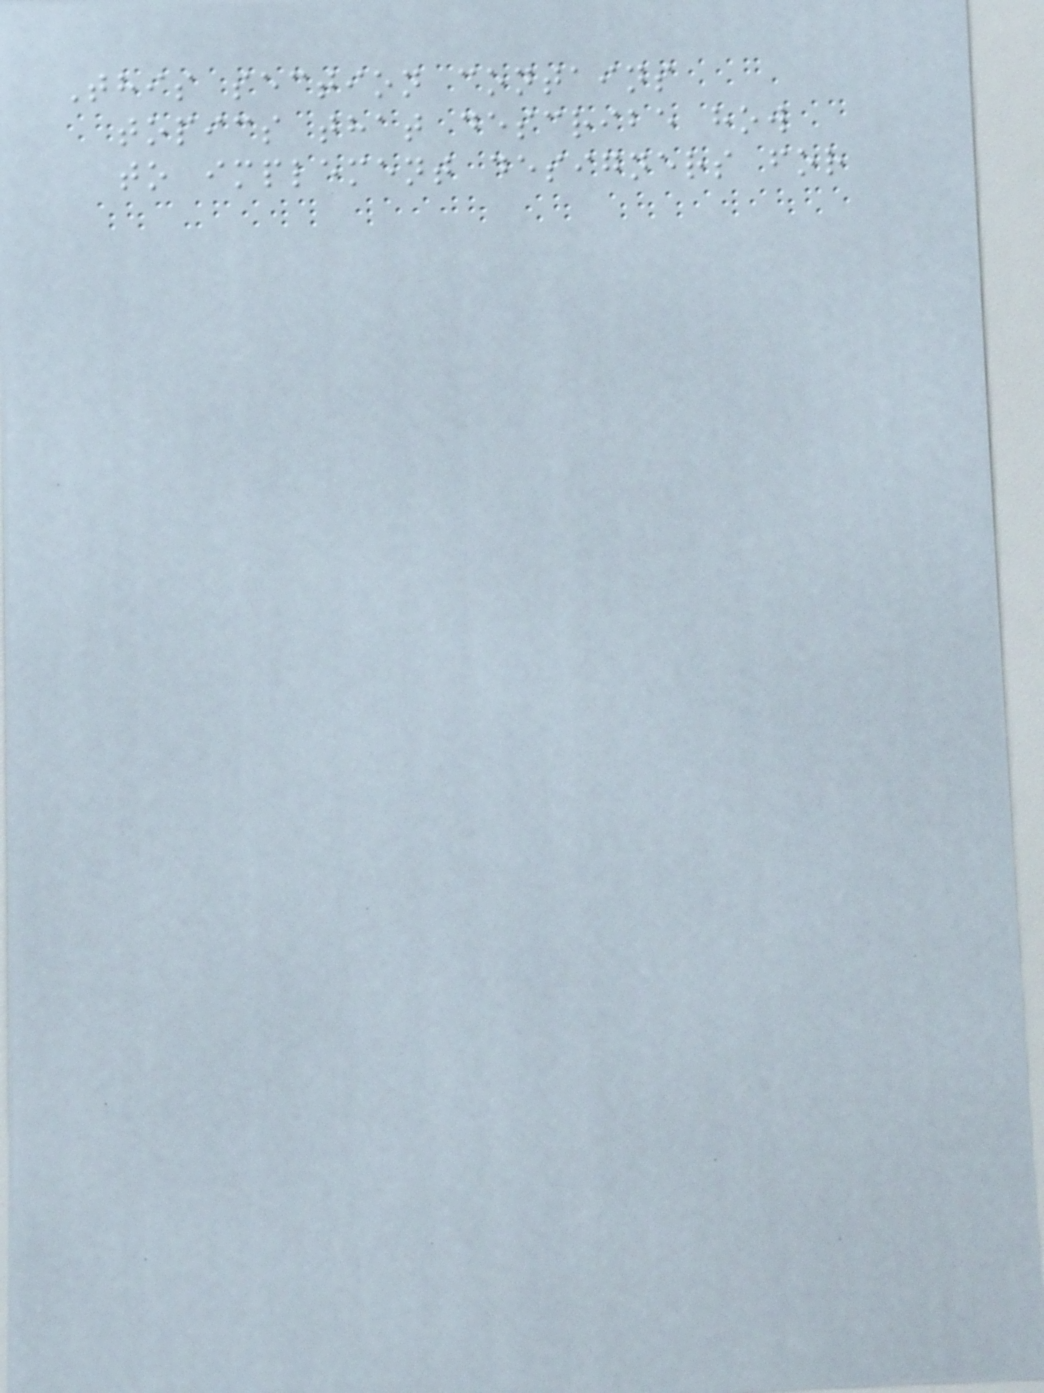This section contains
topics that describe how
to implement designers for
